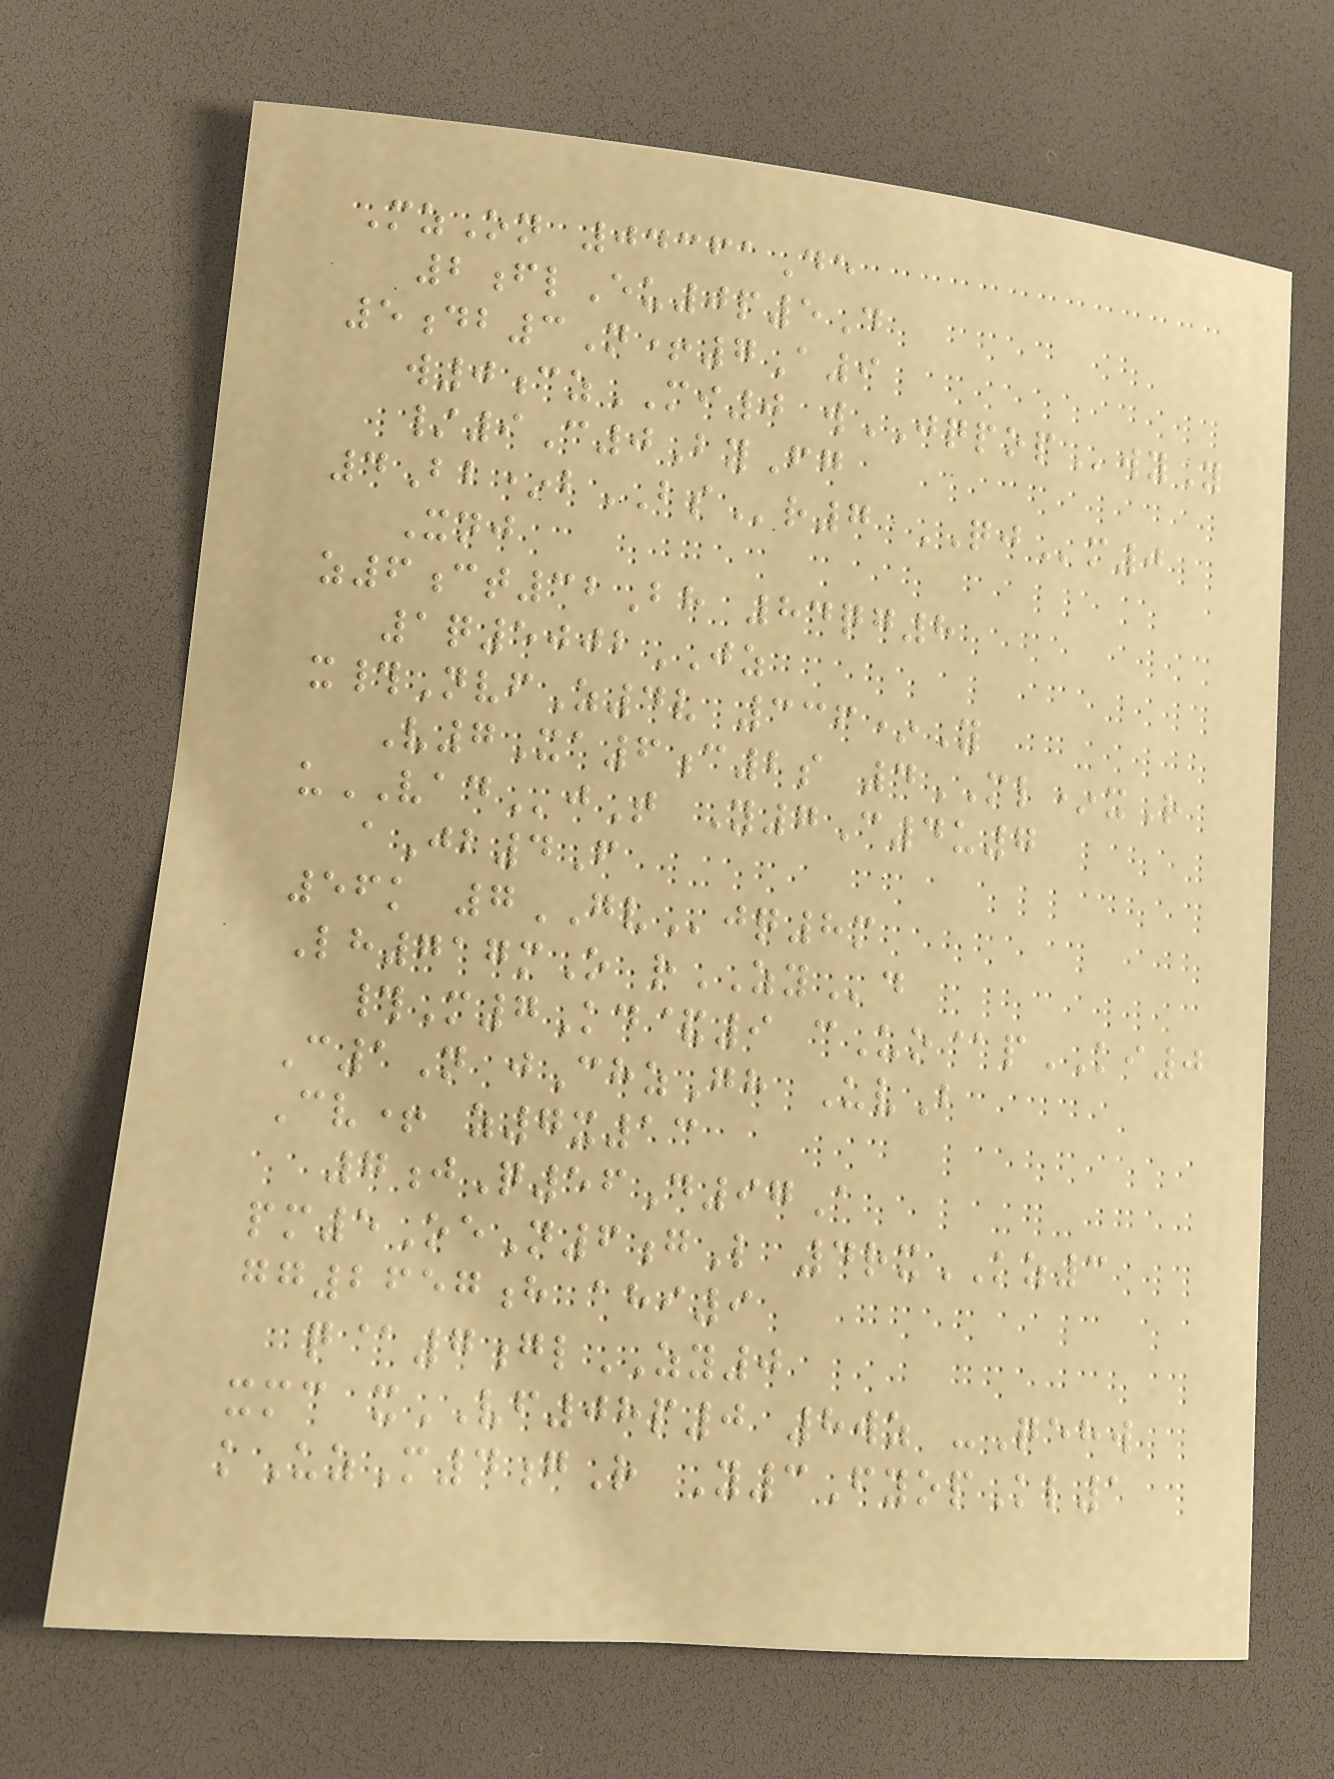MzOn 04361De
2flEu0p5D
5db3N+7A9
w0czMI0 wJQPOPwyY
/9C0ByFg
4Bb*bBSr7 QJm0
Xnj
z6ct32Bh 84qg8
1q5002JZ
x#NvfZ4v 336*Y
V7Xa6c2s 4ML*xR
uVADjT Y7C4u7
aJb4F
56k 7GVjq8m
Lh717mO rZYd
#M7Kd&9 cUo@pKI0
C1N jChzGh UvB
Cv+ z7x13
7jQ56D97A
pm5OeN6gL 4rxKZ3
gg2657h ahi9
q@7glZY0
xmc xVF08p0 8wz -Qehw
kUzM4gR Y3FyopKl1
